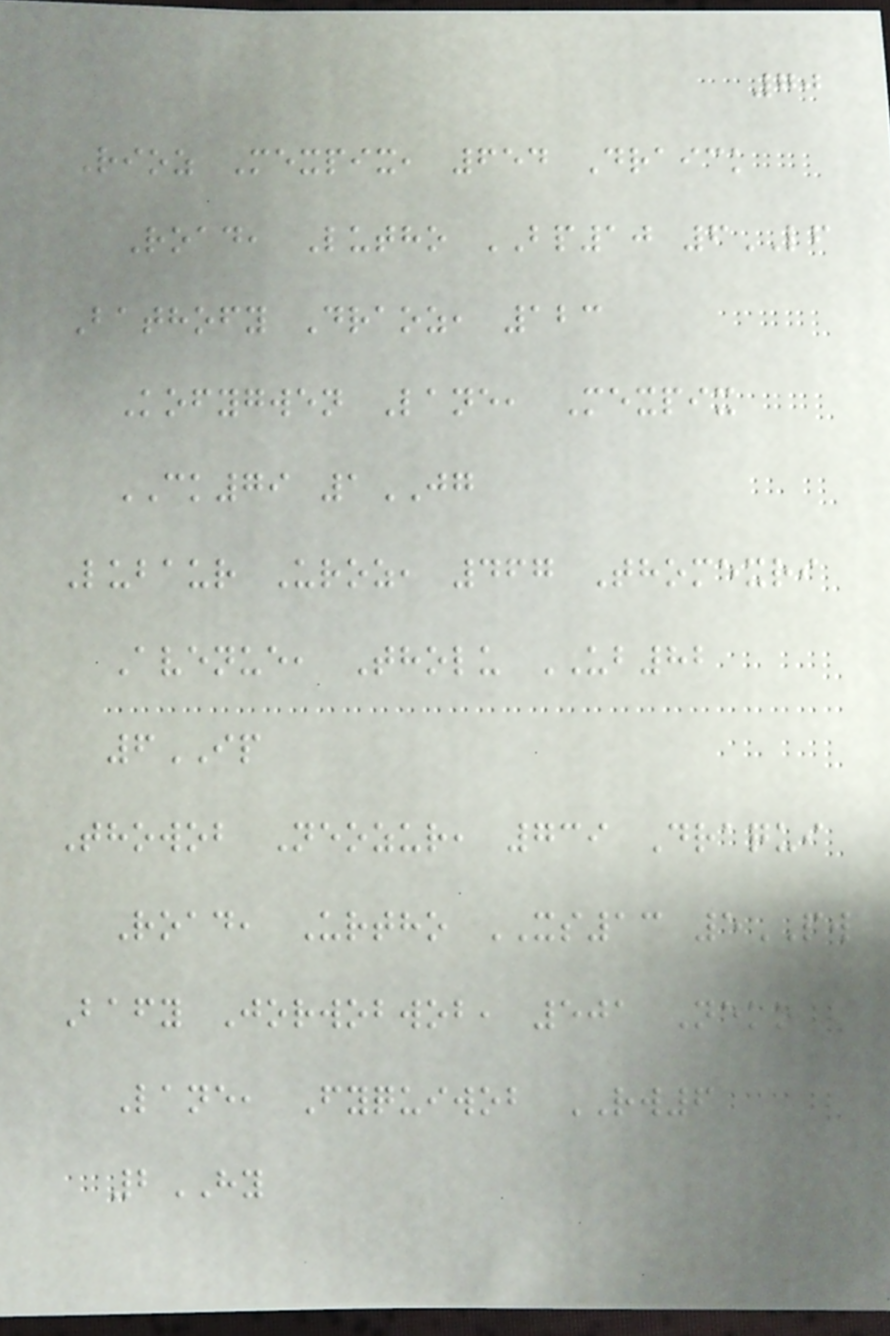70
Rioz Mexpix, 654 Draick
Road, Lutho BP10 6LF
Bathofy Draoz, 123
Kofygwen Lane, Mexpix
CK79 1JG
Lubaur Uroz, 467 Thomexri
Avenue, Tholu UB82
6IP
Thowob Neozur, 739 Draqui
Road, Urtho XS13 5PW
Bafy Jorwobwob, 501 Neko
Lane, Fyquiwob RW6
2HY
